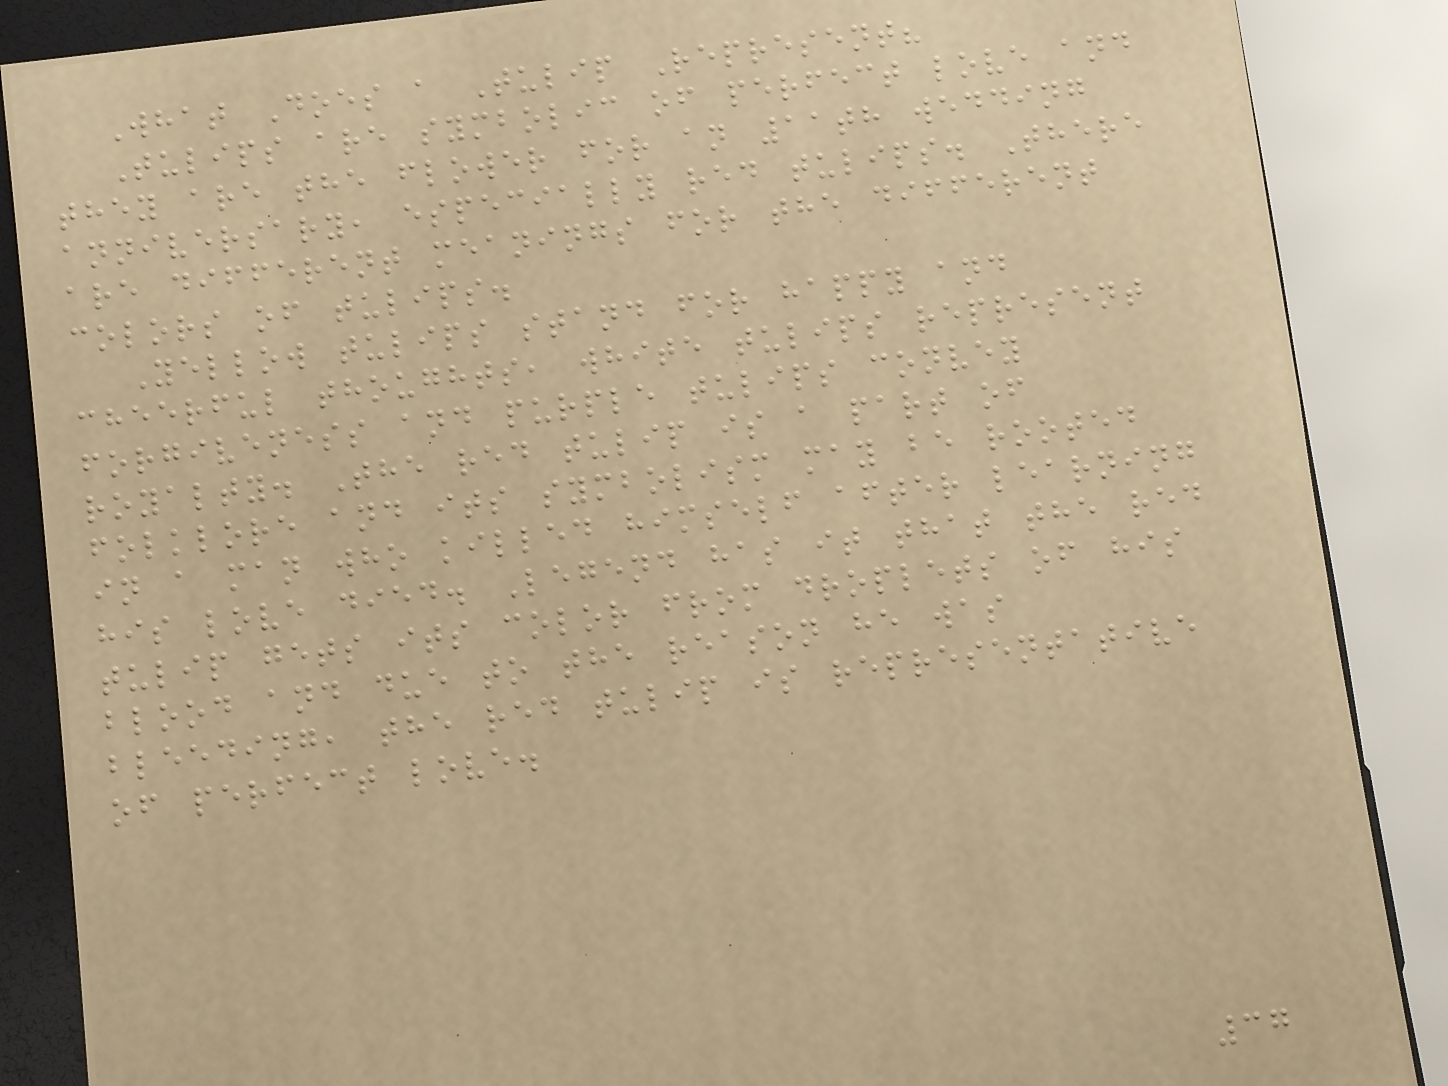What Does a Tulip Represent?
Tulips are symbolic of perfect love and
they are the flower for an 11th wedding
anniversary, especially red tulips. There
are different meanings for the different
colors of tulips.
Yellow tulips stand for happy and
cheerful thoughts, white tulips represent
forgiveness and purple tulips convey
royalty. The red tulip is a part of
folklore and its symbolism may be rooted
in a man who killed himself after learning
his love died. Legend has it that the red
tulip gets its color from droplets of his
blood and due to the reason he was
bleeding, the red tulip is representative
of perfect love.
37
